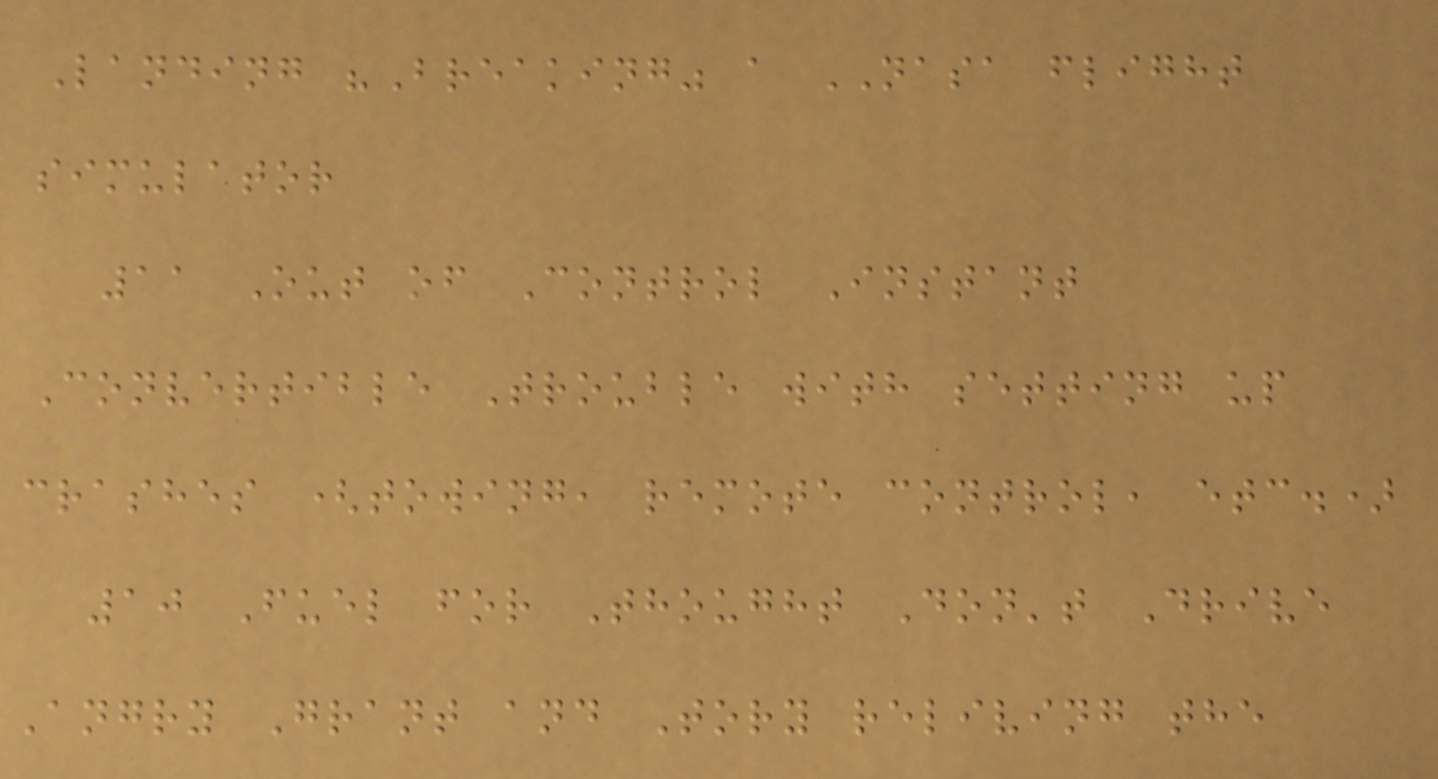Landing "Breaking" a NASA flight
simulator
11 Out of Control Instant
Convertible Trouble with setting up
crashes (towing, remote control, etc.)
10 Fuel for Thought Don't Drive
Angry Grant and Tory reliving the
